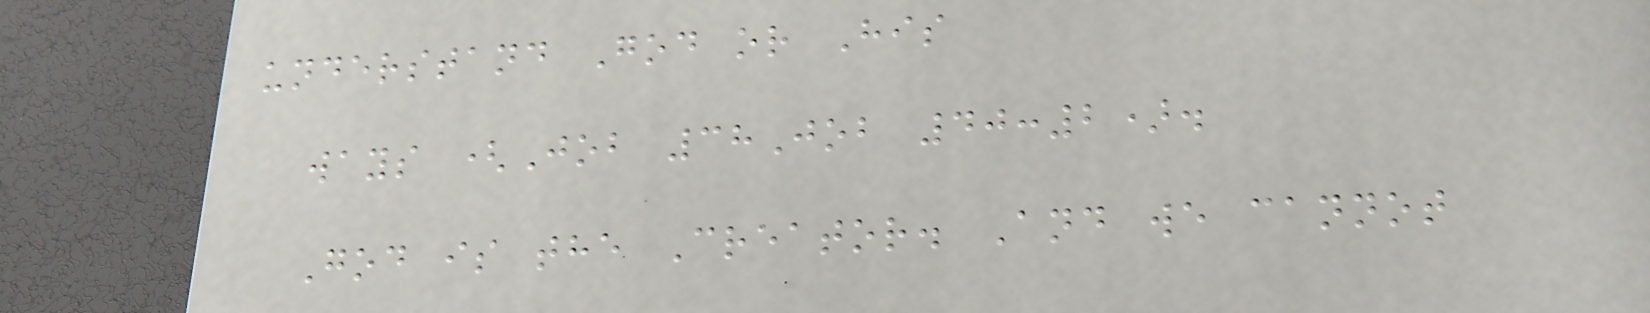understand God or His
ways (Job 38Job 40:2).
God is the Creator. And we cannot
